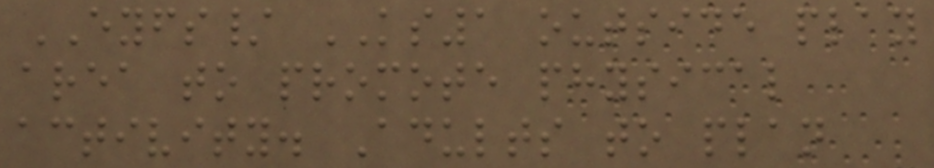EYFS/ KS1 outside play
area to promote physical
activity. Adults to plan
